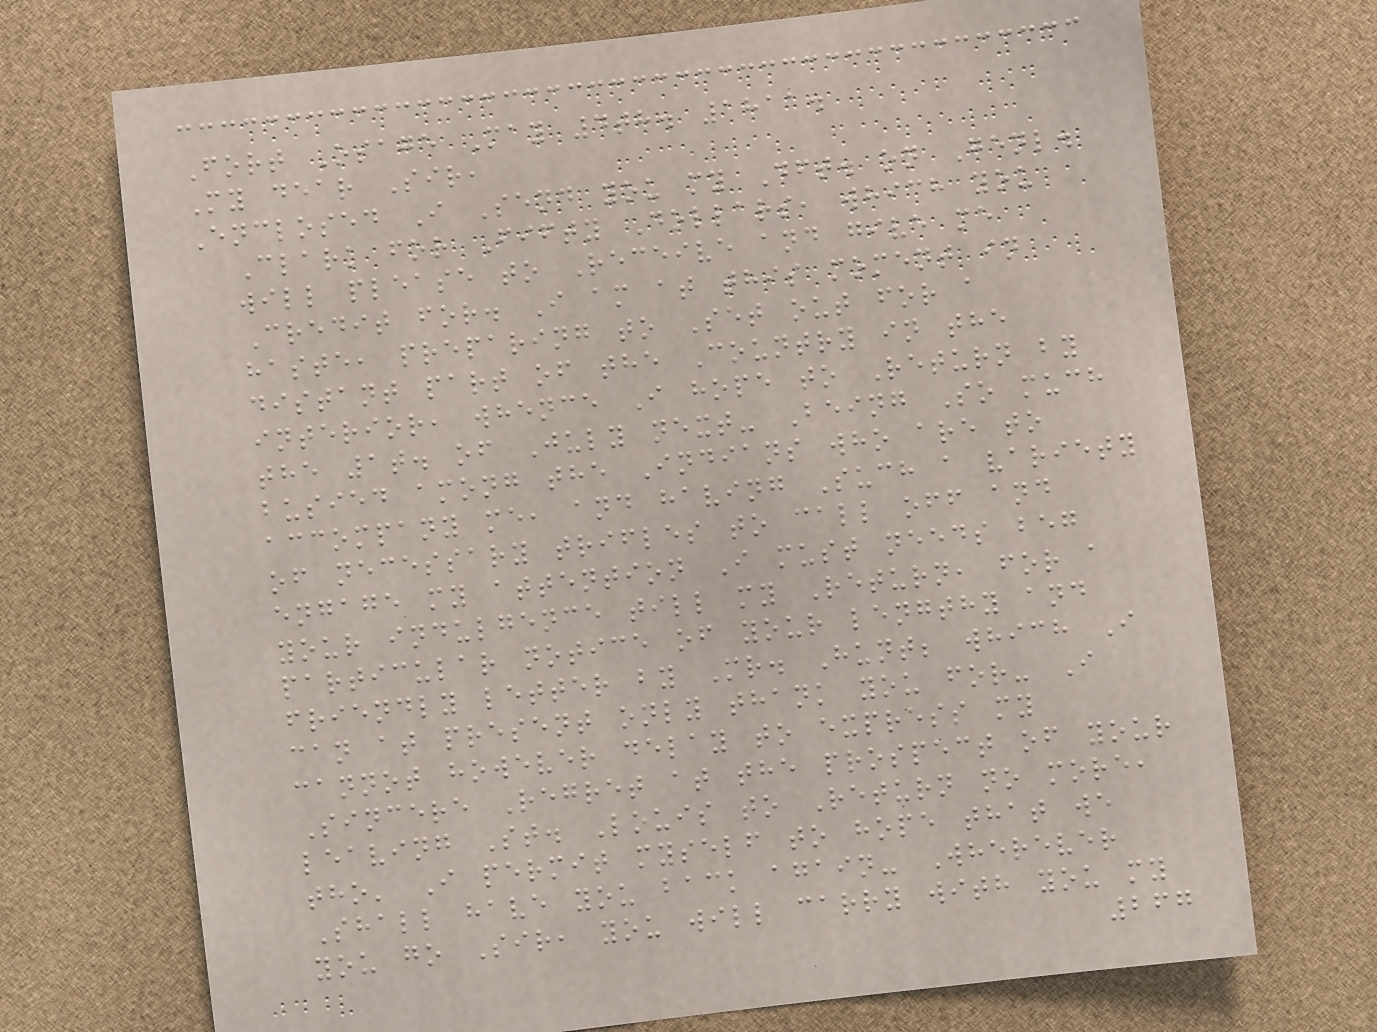Fort Osage May 4th. 1811.
My dear Sir,
Enclosed I Send you my Dft. on Genl.
Clark for Fifty Dollars, which you
will please to Receive and give me
Credit for. I am at this moment in
haste, preparing to Set out for a
distant part of the Country in the
interior, whence I hope to Return by
the 1t. of July next- Being So much
busied among the Indians who are to
accompany me, and having Such a variety
of necessary trifles to call off and
engage my attention I must needs beg
your indulgence till my Return, for a
particular notice of your lengthy and
friendly letter by Mr. Hunt; which I
can at present only thank you for- I
cannot however delay to express my
Sincere Regret at the prospect of your
leaving St. Louis to Return no more,
tho' I permit myself to hope that we
Shall have you back again- Wherever
you go Sir, you will carry with you my
267
